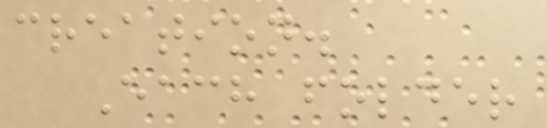creation.
Each folder
